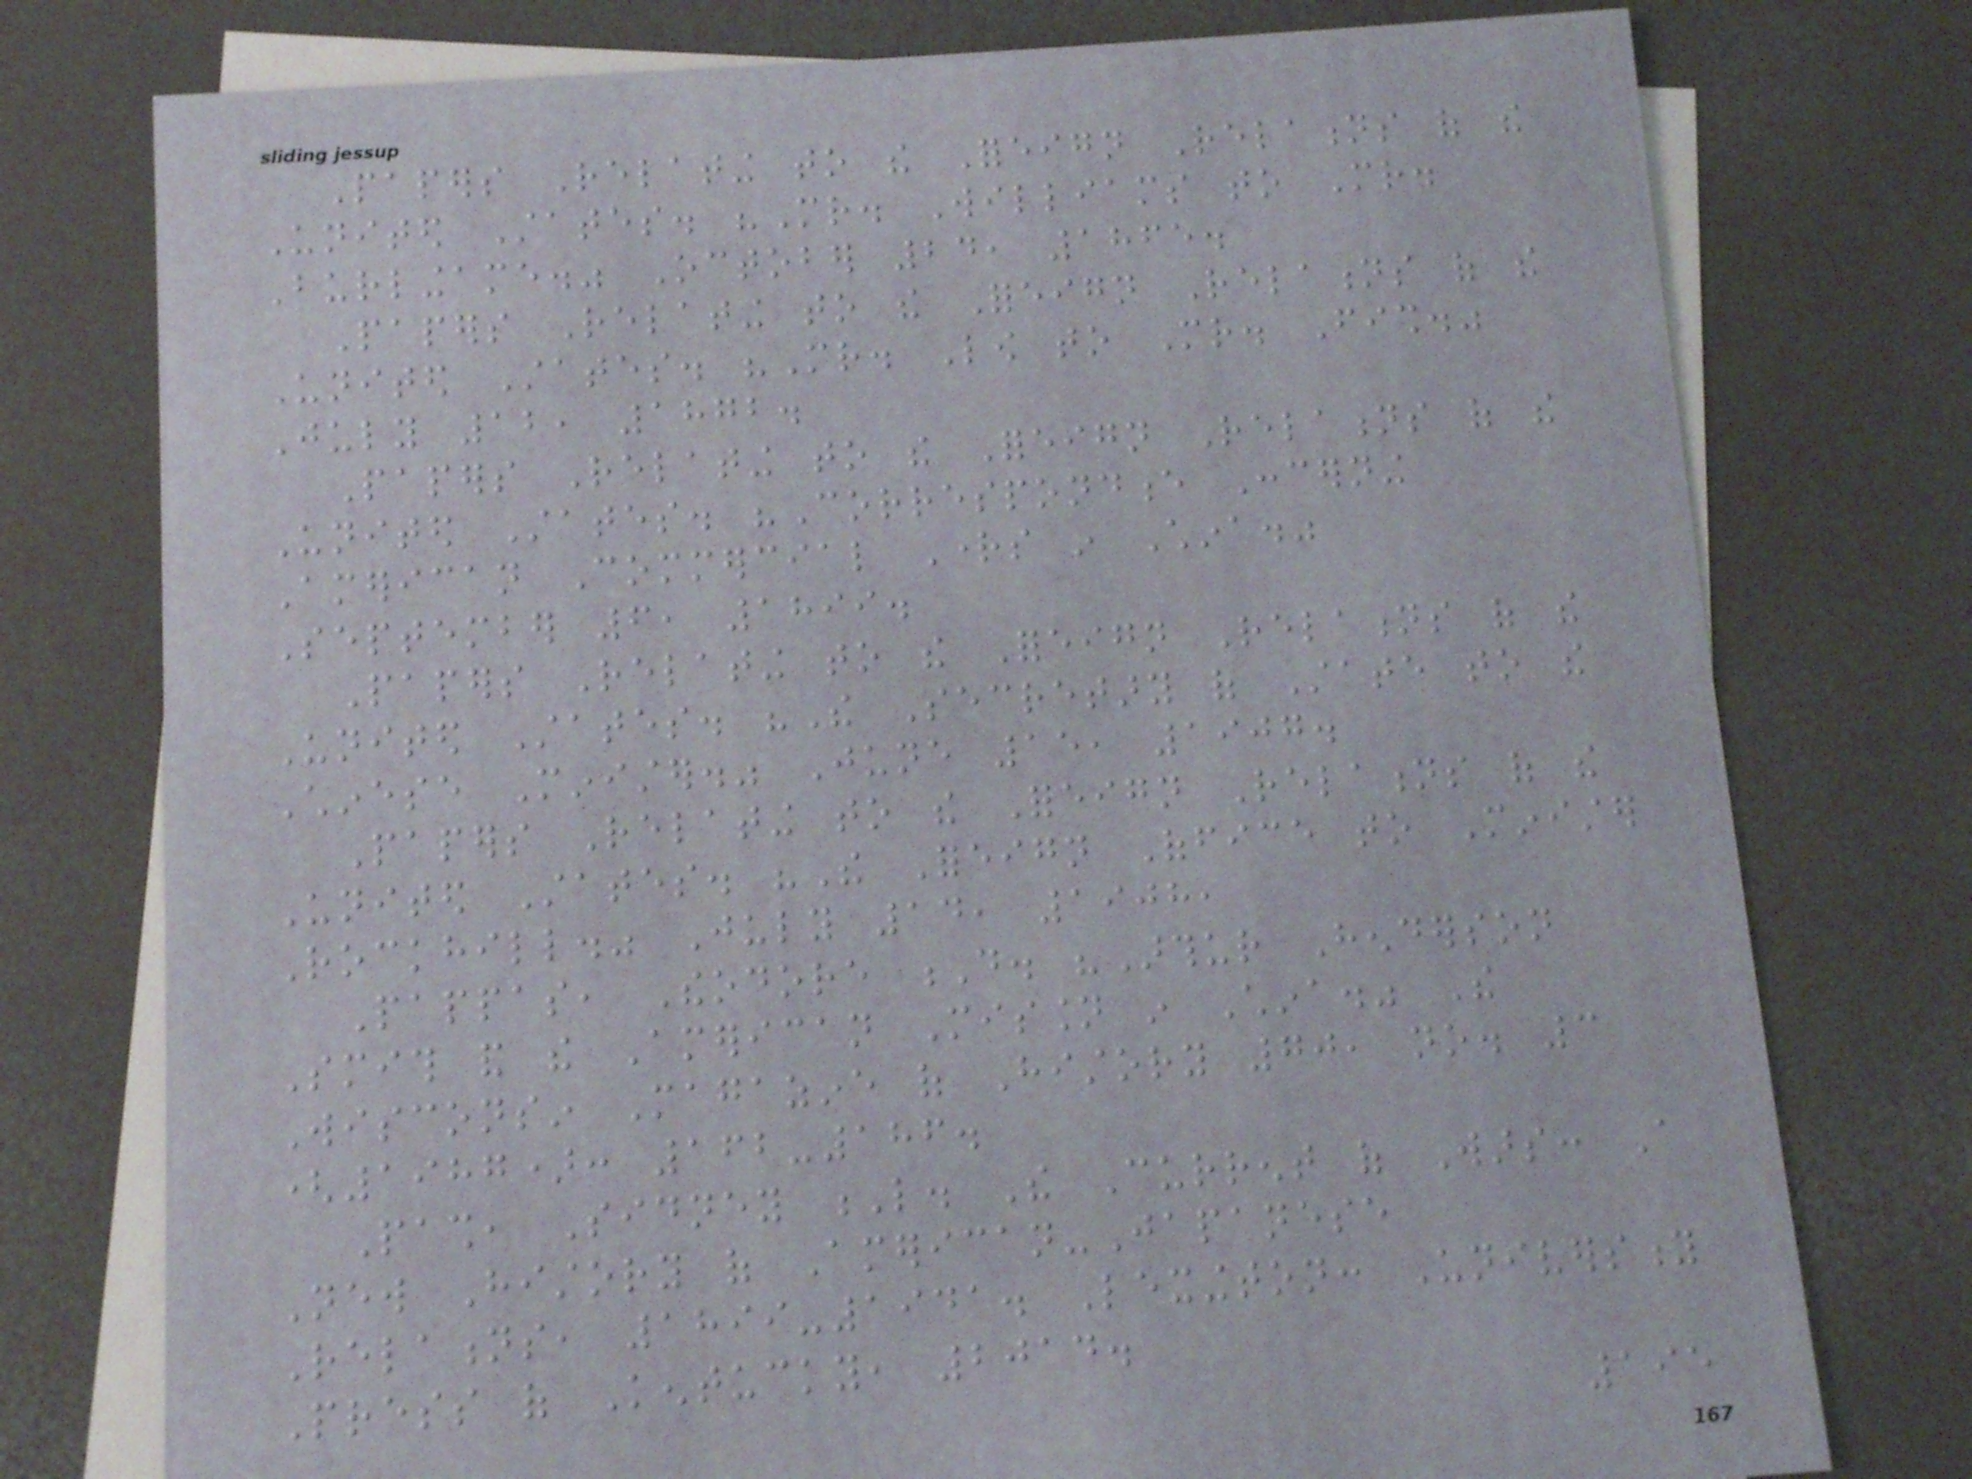Papers Relating to the Foreign Relations of the
United States. "Mr. Williams to Mr.
Burlingame." October 24, 1865.
Papers Relating to the Foreign Relations of the
United States. "Mr. Low to Mr. Fish."
July 12, 1872.
Papers Relating to the Foreign Relations of the
United States. "Correspondence Concerning
American Commercial Rights in China."
September 6, 1899.
Papers Relating to the Foreign Relations of the
United States. "The Secretary of State to the
Chinese Minister." June 15, 1907.
Papers Relating to the Foreign Relations of the
United States. "The Foreign Office to Minister
Rockhill." July 14, 1908,
Pappas, Theodore D. "Arthur Henderson
Smith and the American Mission in China." The
Wisconsin Magazine of History 70, no. 3
(1987): 162-186.
Pash, Sidney L. The Current of Wars: A
New History of American-Japanese
Relations, 1899-1941. Lexington: University
Press of Kentucky, 2014.
195
